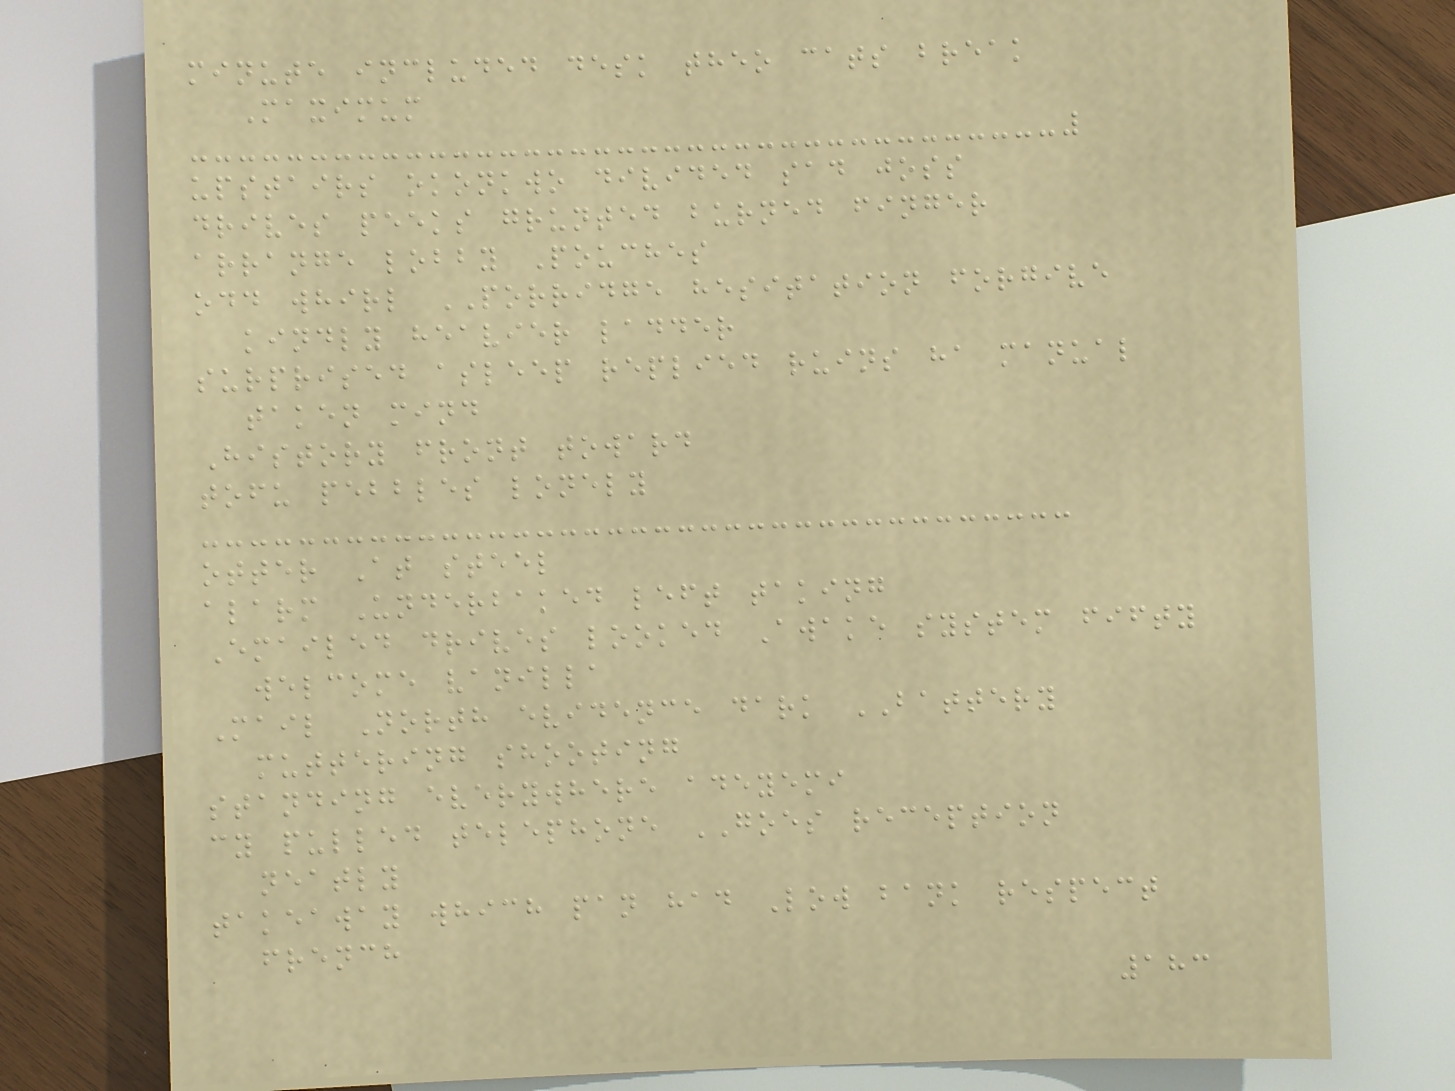minute included desk theo cats break
Maximum
upstairs okonkwo divided sad joss
drives peeks grunted burned finger
arrange lobby Pouches
odd whirl PORRIDGE hesitation forgive
kindly heavier ladder
surprised asleep replied ruins ha manual
taken mind
History front toward
tofu pebbles lonely
otter At steel
alarm Underbaked left taking
Emailed drives looked Awake system fifty
welcome vanilla
Mail North evidence dark BATTERY
muttering shooting
standing everywhere adeyemi
cy pulled telephone GOES reception
neatly
takeaway which pan had Low bank respect
french
183
